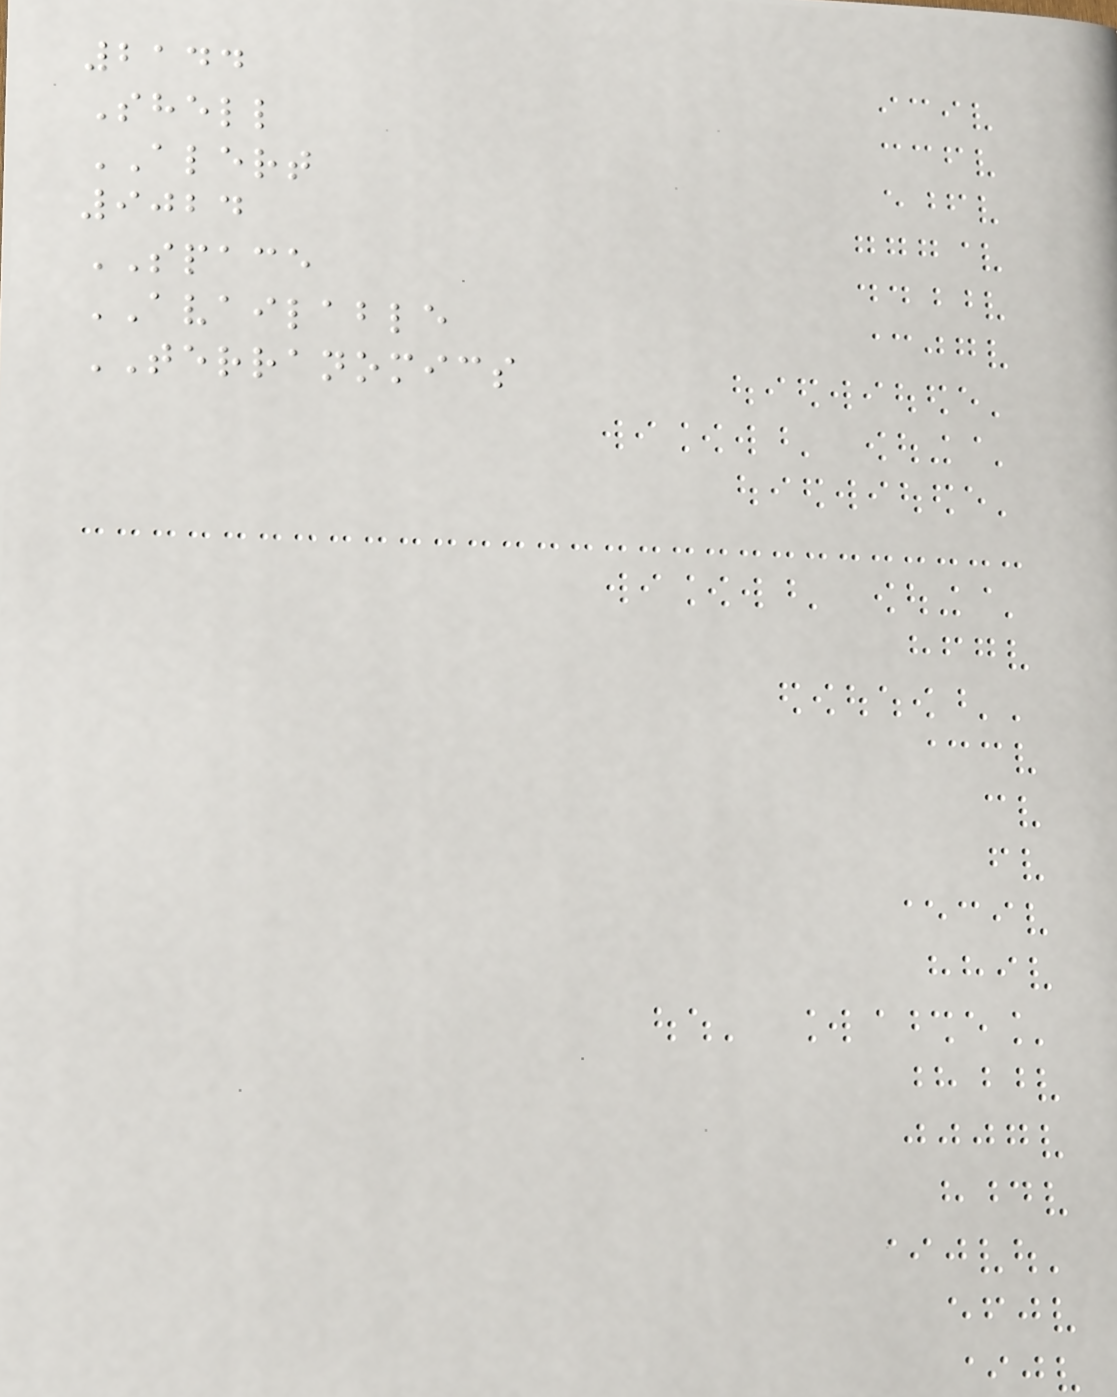2144
Shell
ALERT
9024
SPACE
AVAILABLE
TERRANOMICS
